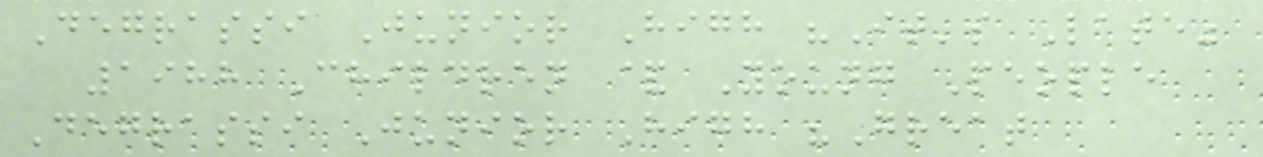Degrassi Junior High "It's Late"
1988 Children & Young People
Degrassi Junior High "Great
